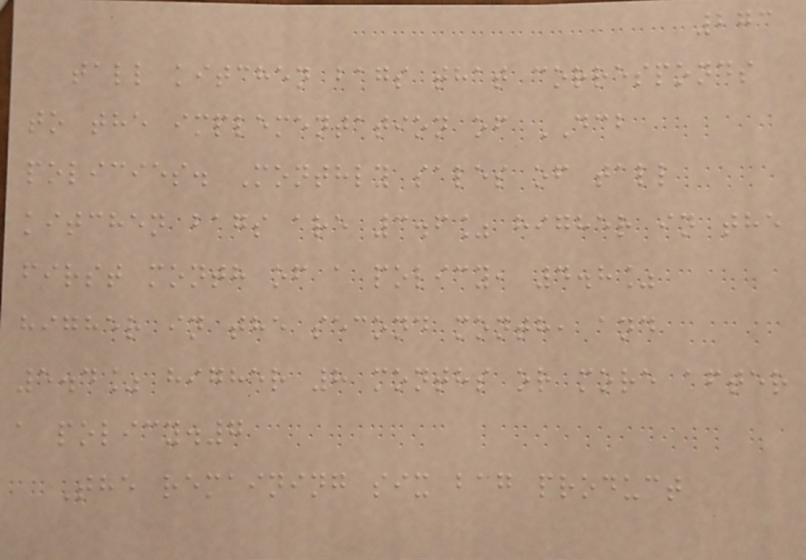273
tall kitchen bags that corresponds
to the implementation of DCB
policies. Monthly sales of tall
kitchen bags are 3.6% higher in the
first month of a policy, 4.8%
higher in the second month, and
5.4% higher 8 months or more after
a policy.7
The remaining six bag product
